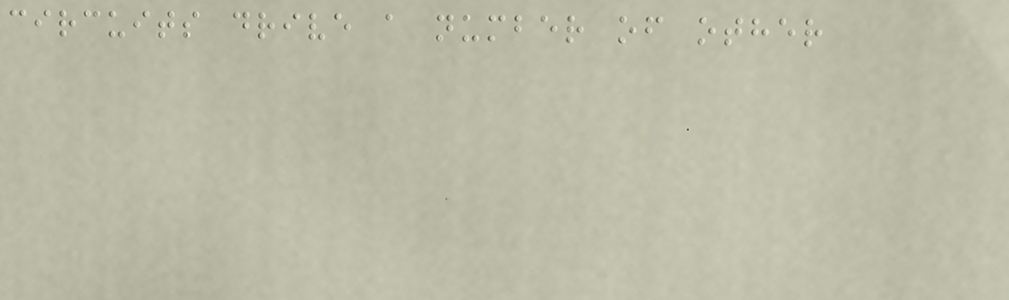circuits drive a number of other
